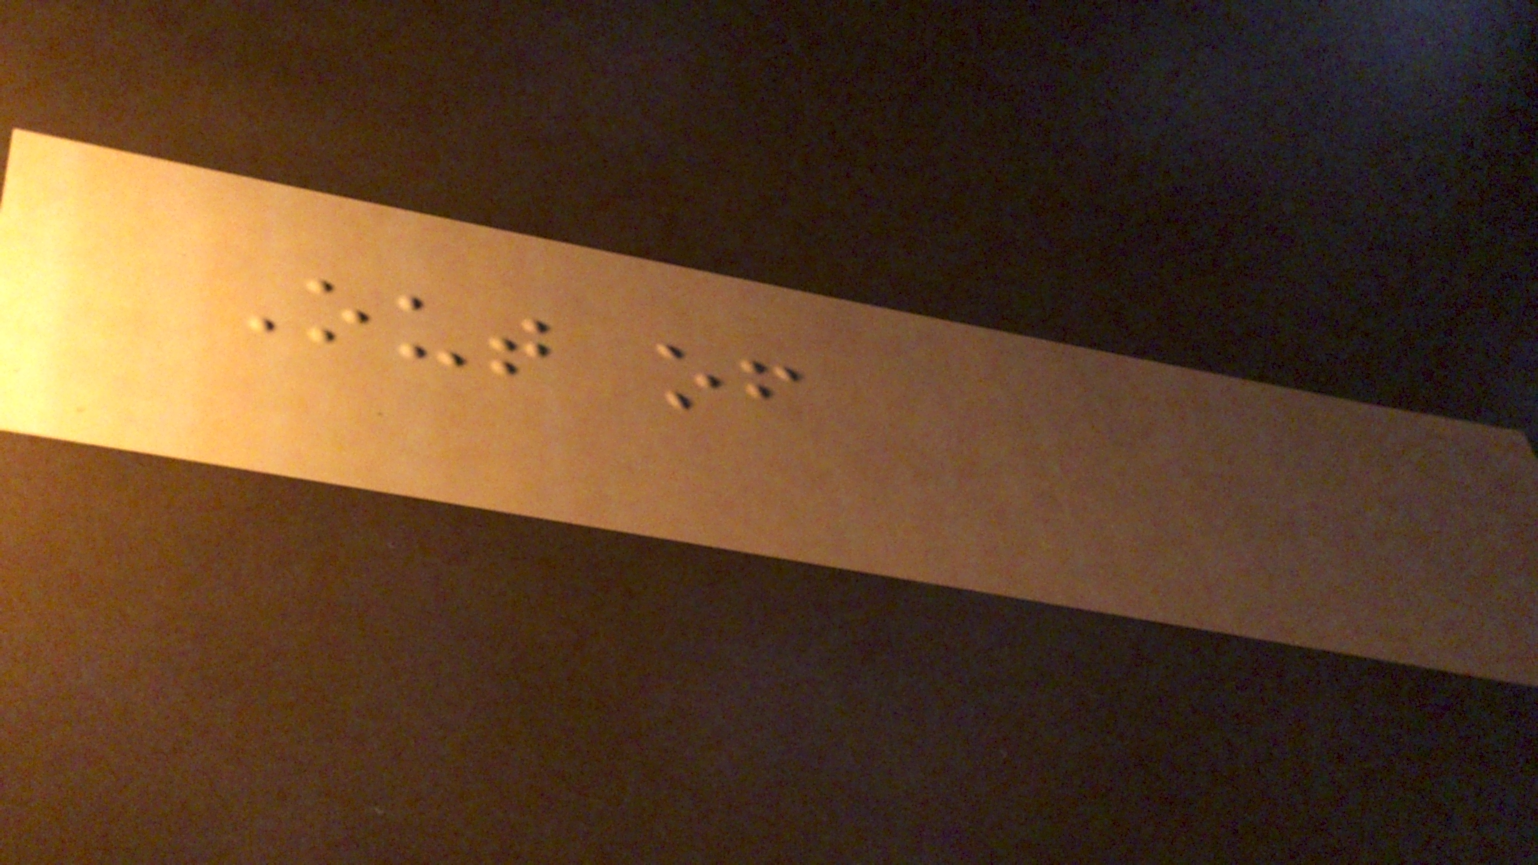Out of
